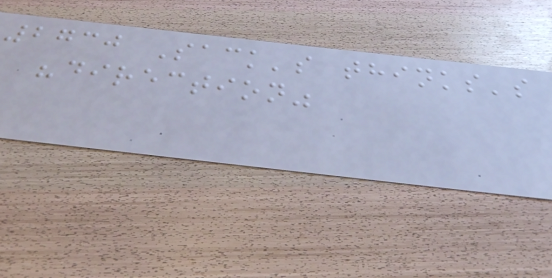2730 Sack's thinks's
"direction"
